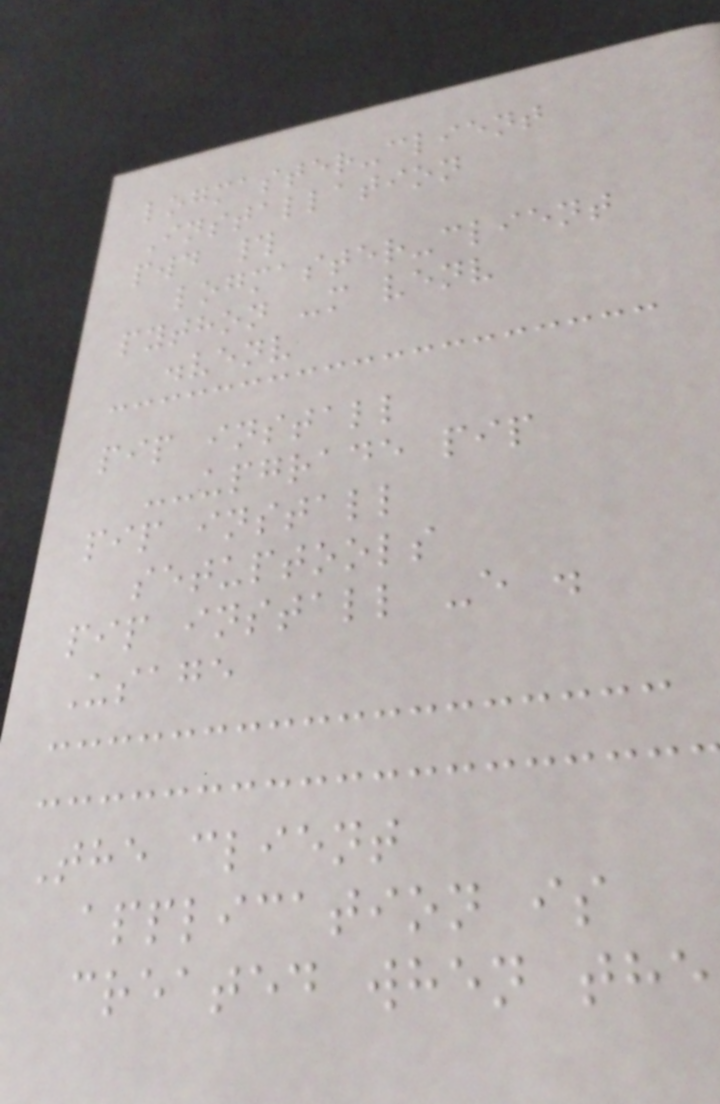logmaster-client
Installation
pwd #
logmaster-client
python -m venv
.venv
pip install
--upgrade pip
pip install
setuptools
pip install -e .
Usage
The client
application is
created when the
